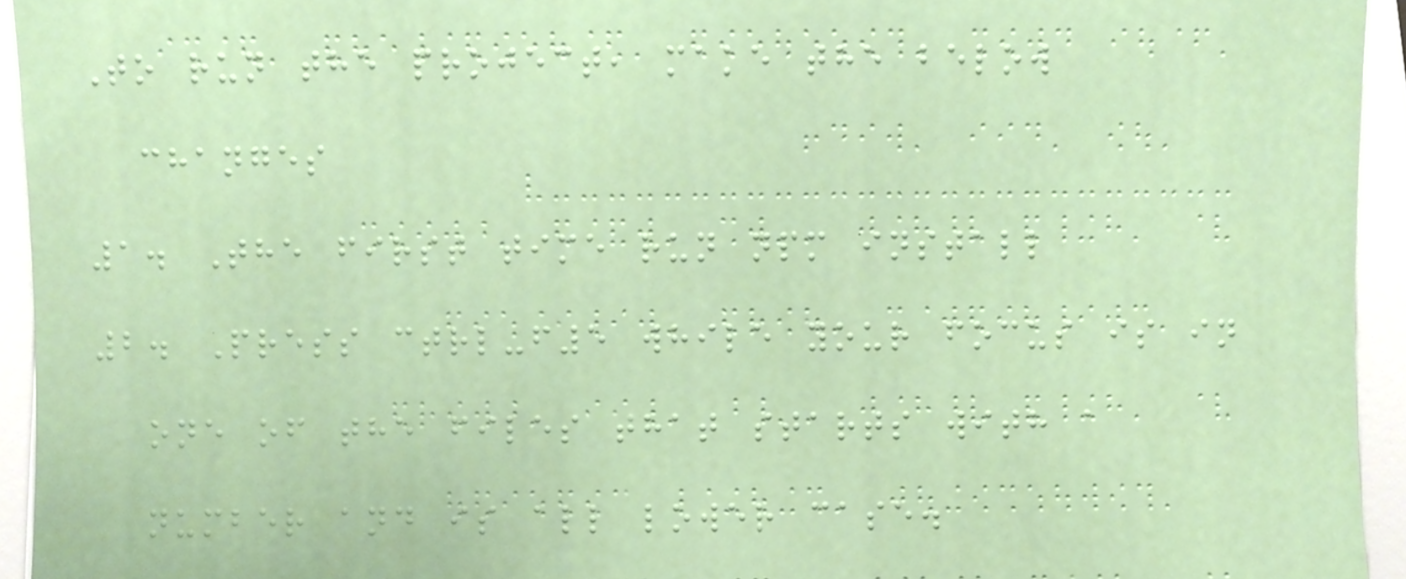To run the project, make the below
changes
1. The first time run npm install
2. Press ctrl-f5 while your focus is in
one of the files that starts with a
number and is all lower case.
